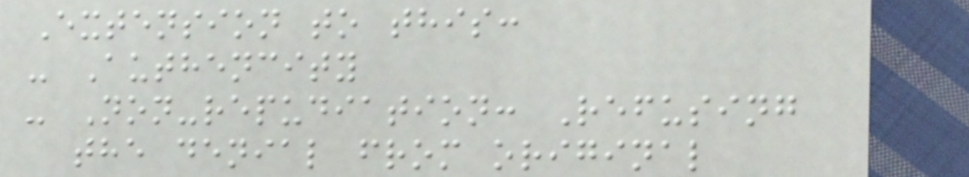Extension to this:
- Authencity
- Non-repudiation: Refusing
the denial from original
